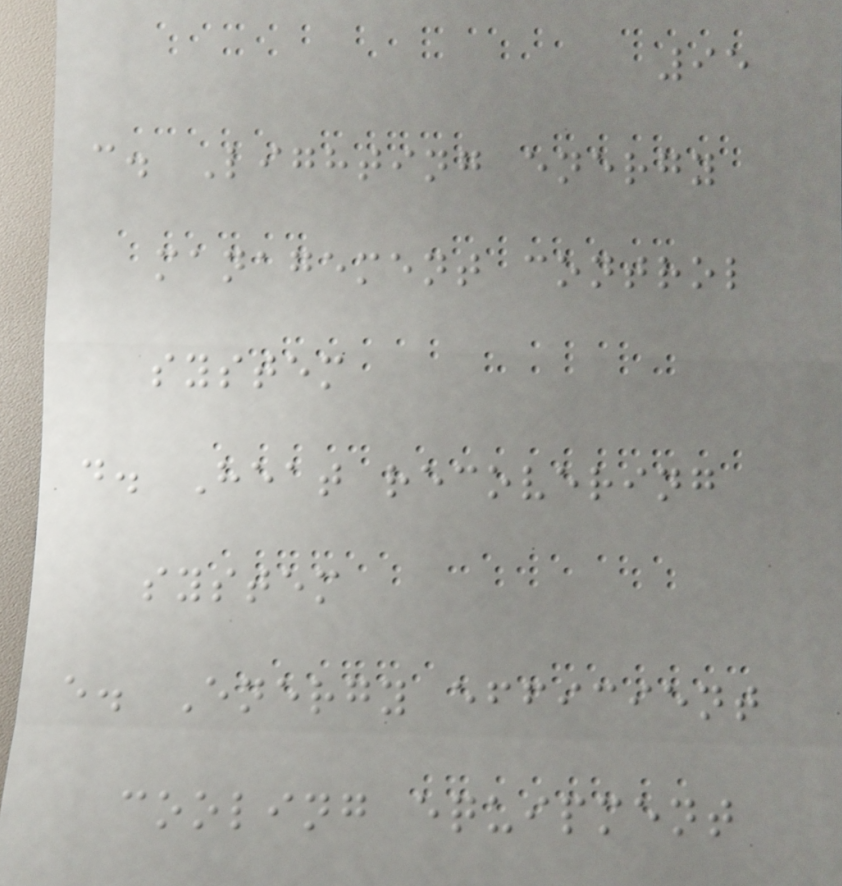95
c. Lighting energy
management control
system
d. Heat recovering
system
e. Energy efficient
cooling equipment
